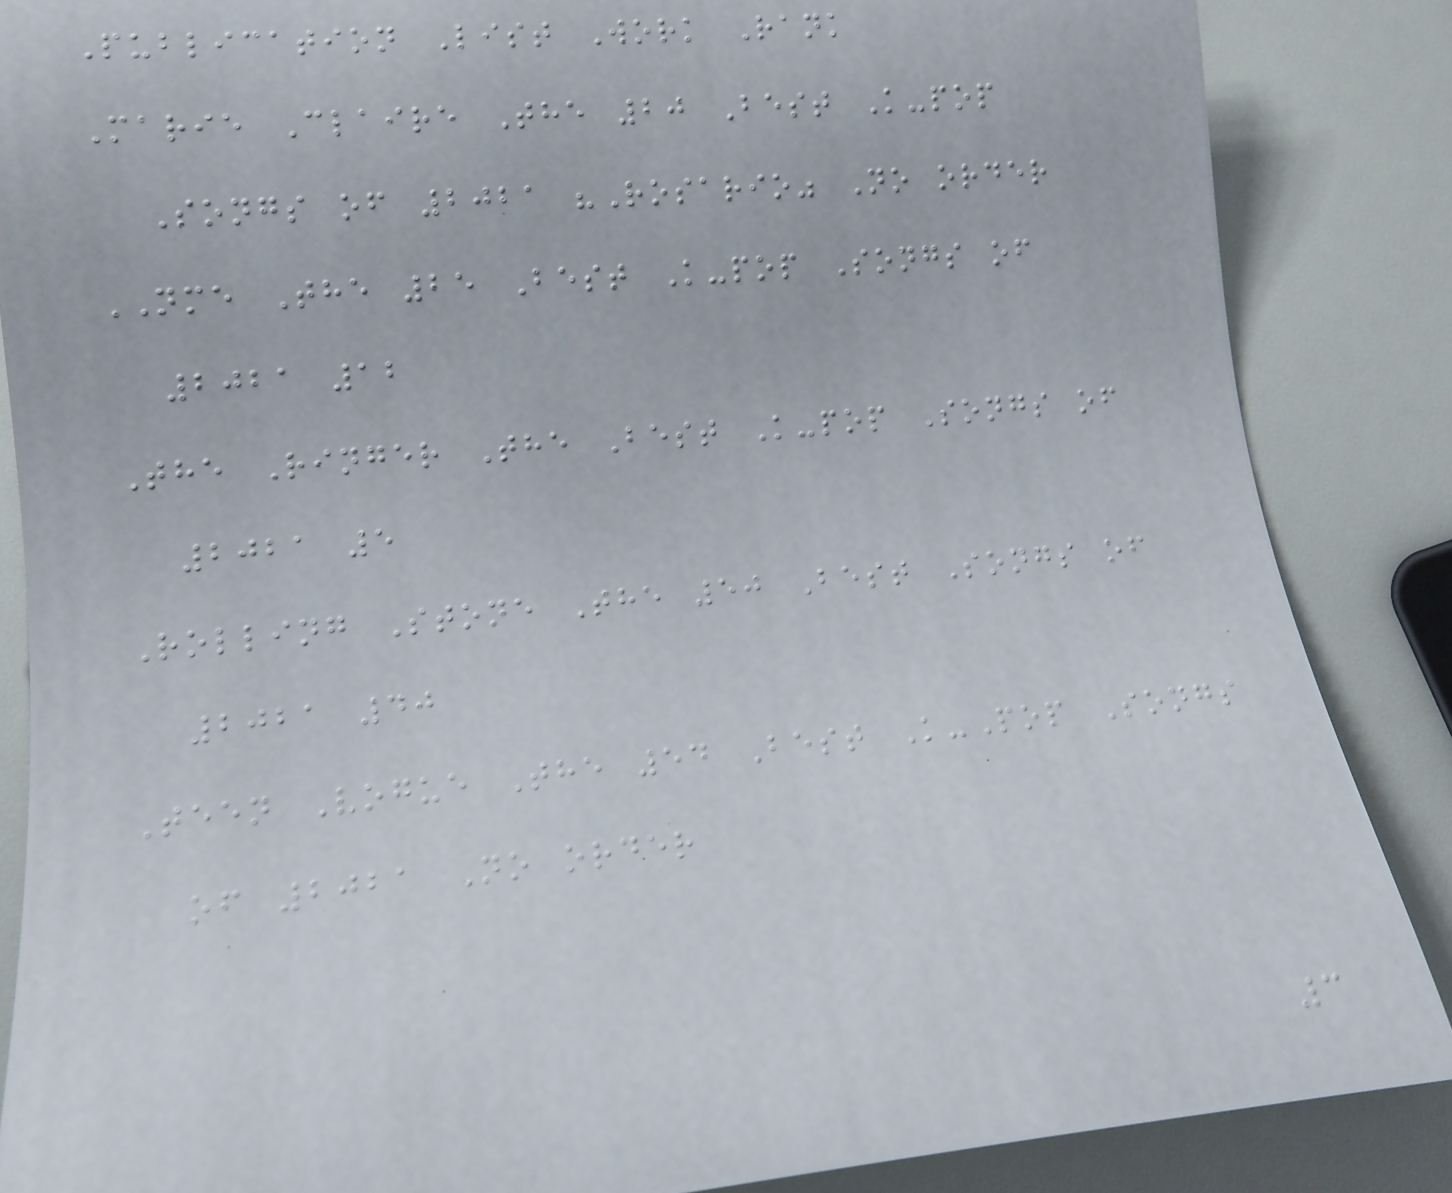Publication List Work Rank
Marie Claire The 20 Best K-pop
Songs of 2021 "Rosario" No order
NME The 25 Best K-pop Songs of
2021 12
The Ringer The Best K-pop Songs of
2021 5
Rolling Stone The 50 Best Songs of
2021 40
Teen Vogue The 54 Best K-Pop Songs
of 2021 No order
3
